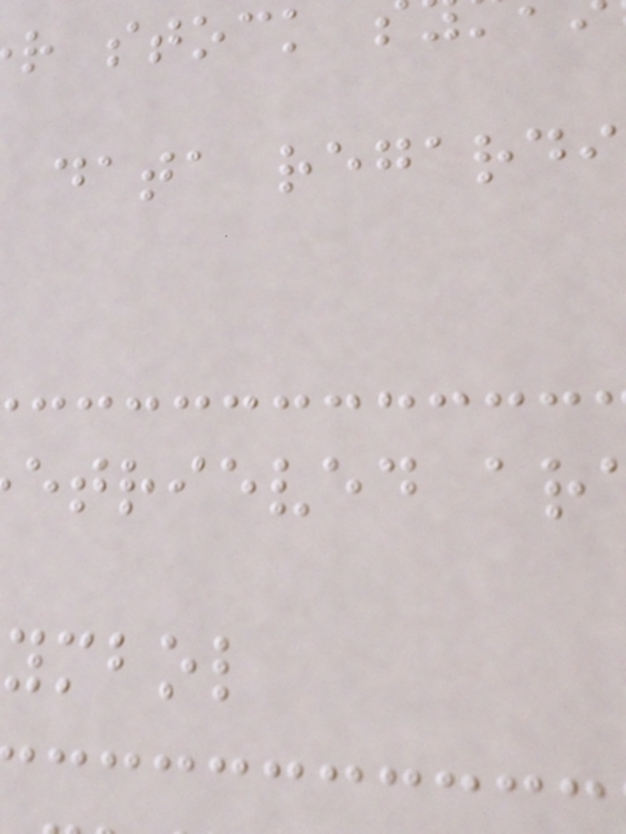r stock
data regardi
etrieved ar
ymbol
